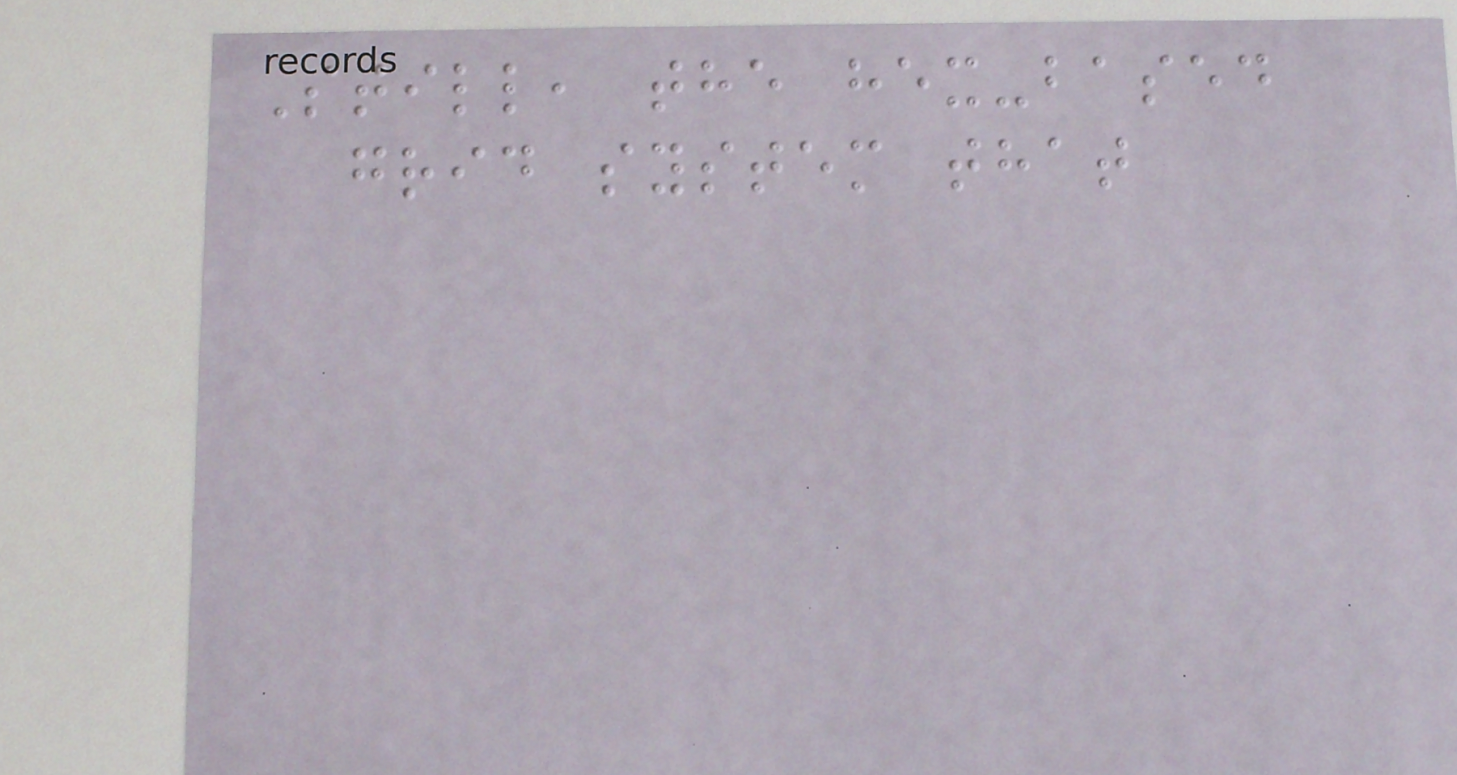Still, the hex-based
grid system that
